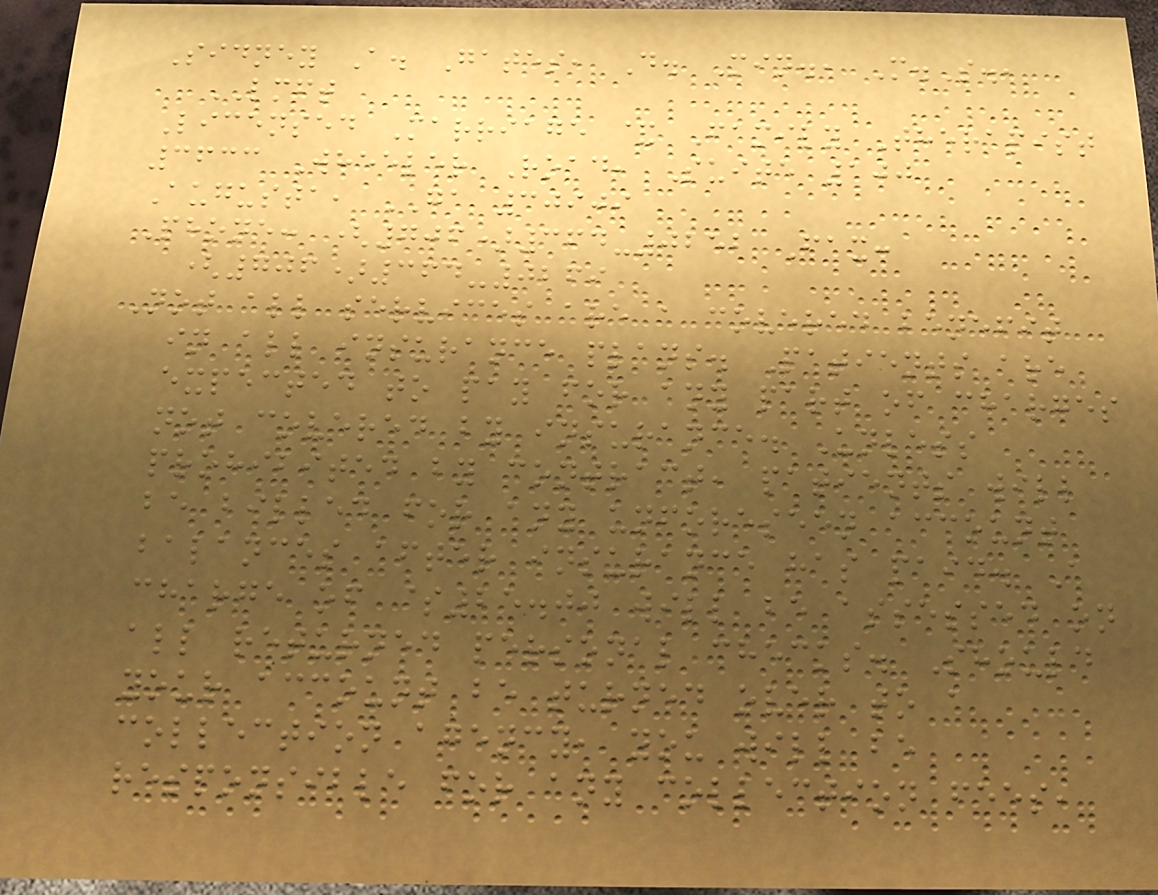Sidney A. Gates, D. Min., M.S.,
LMFT
Licensed Marriage & Family Therapist
3633 Wheeler Road, Suite 100
Augusta, GA 30909
Phone: (706)364-0252 Fax:
(706)364-0269
Not all services are a covered benefit
in all insurance plans. Patients are
expected to pay for any part of charges
not covered by insurance. Unless
prohibited by contract, patients will
be billed for any unforeseen account
balances after insurance has paid. A
charge of $25.00 will be assessed on
all returned personal checks. Should
your account be turned over to a
collection agency, you will be
responsible for any collection fees,
